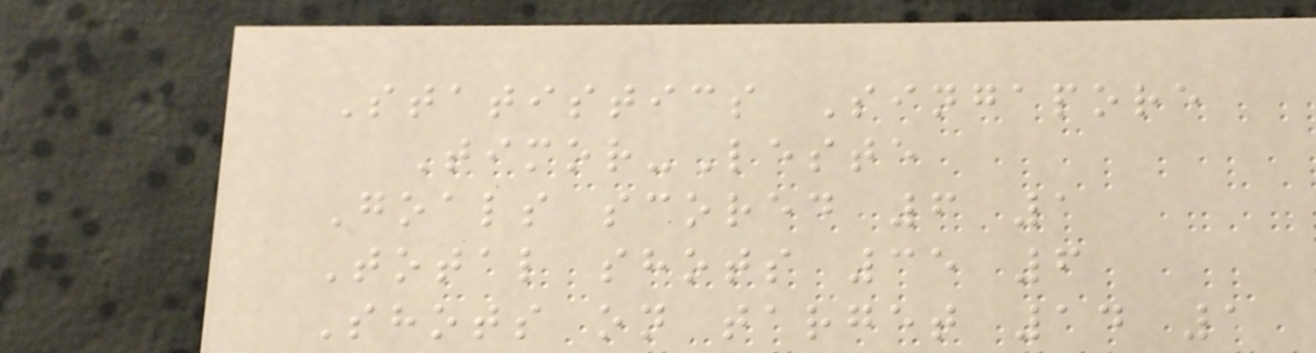Statistics Singapore
Timor-Leste
Goals scored 6 1
Total shots 35 6
Shots on target 14 1
